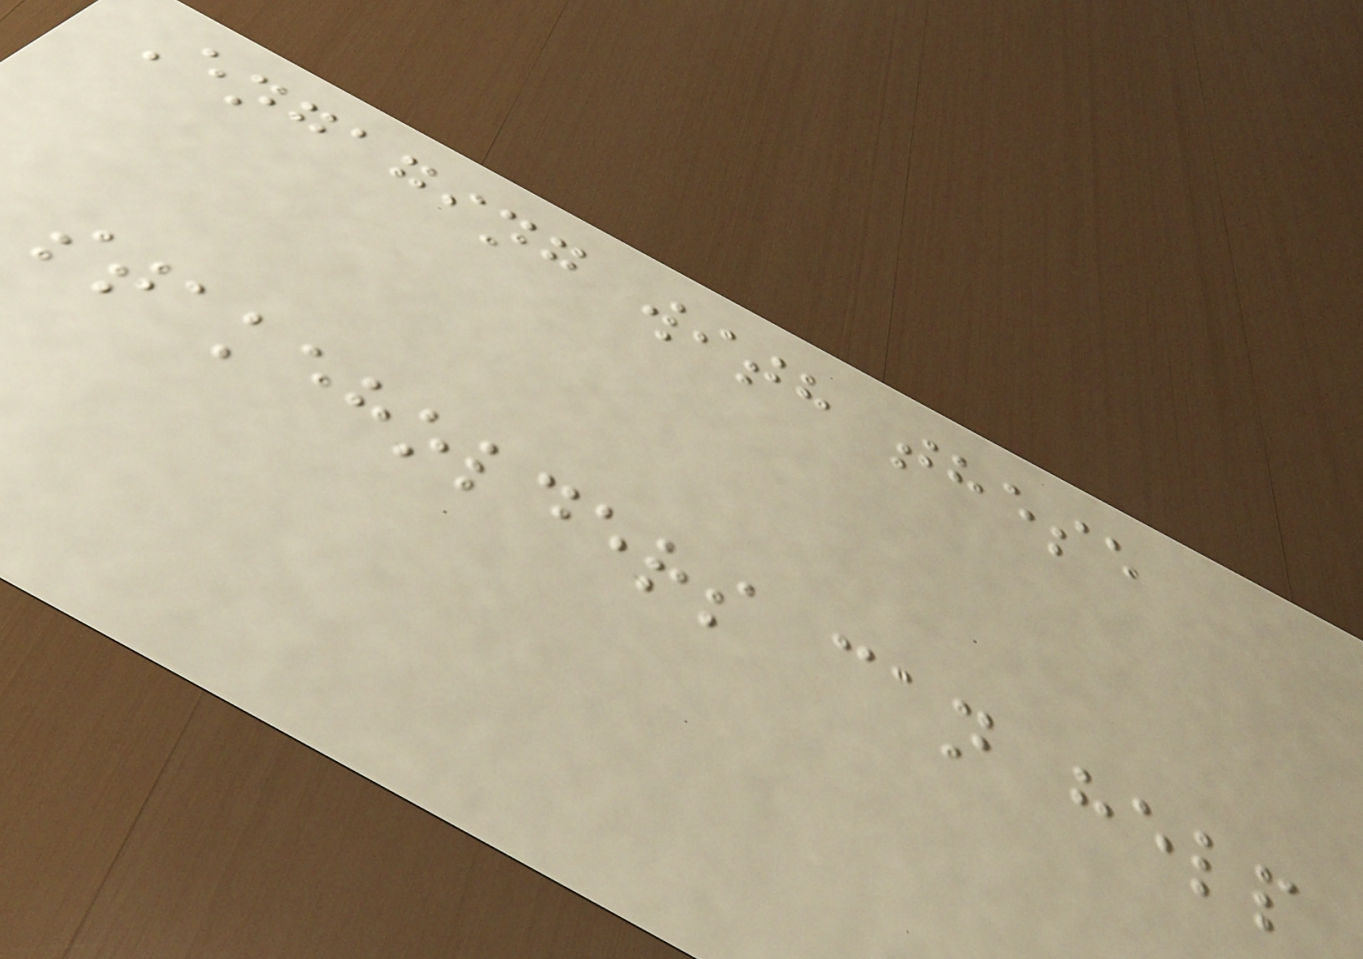Engaging with these
stakeholders can help
